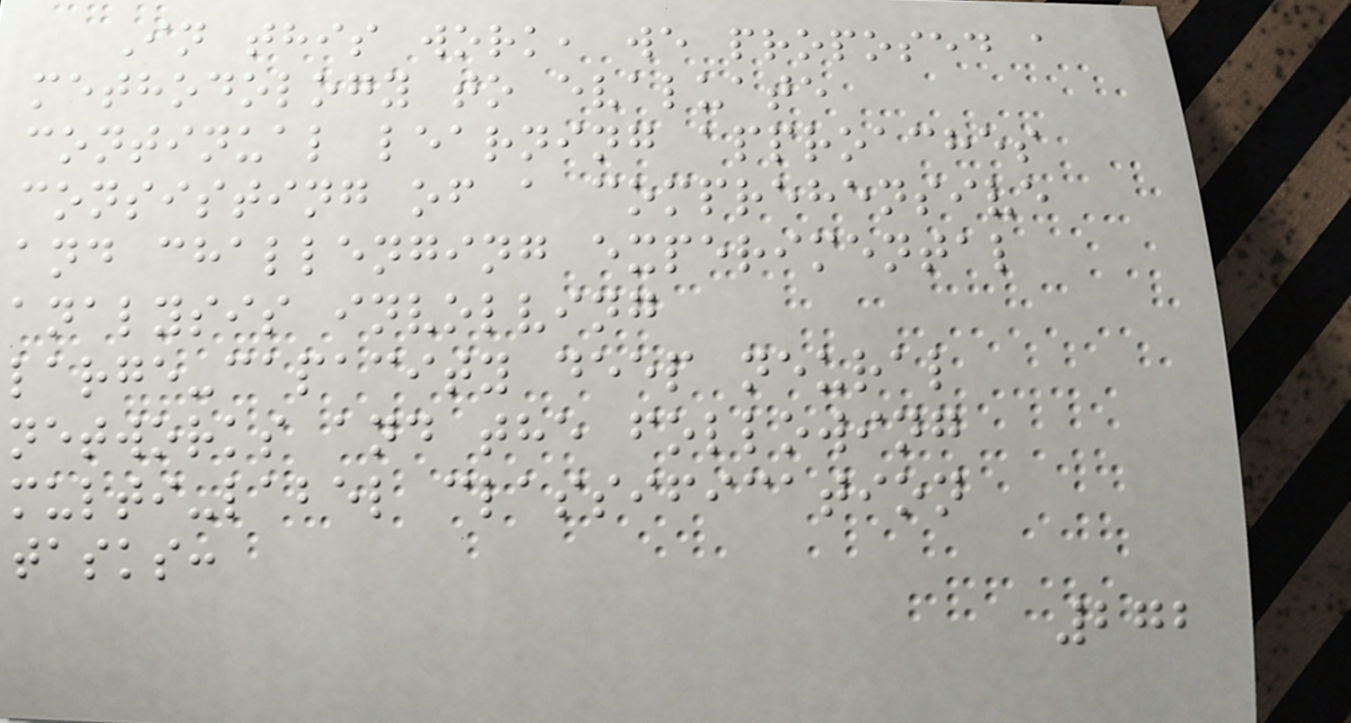In this work, we proposed a
methodology to evaluate
continual learning approaches
consisting of a comprehensive
and challenging experimental
analysis involving
large-capacity deep neural
networks and the following
multi-label classification
tasks:
272
